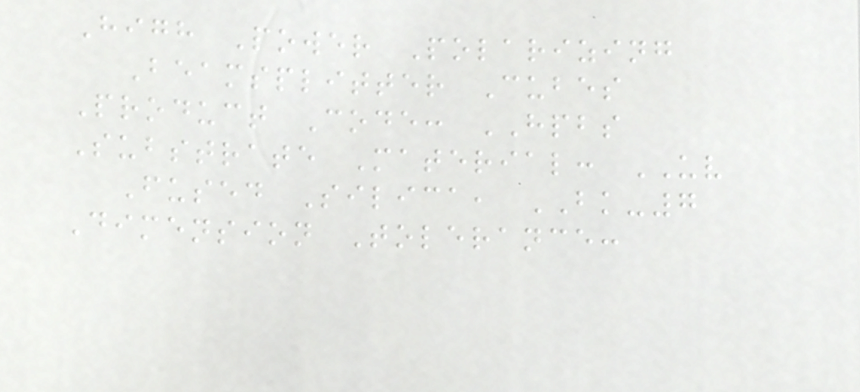High Power Polarizing
Beamsplitter Cubes
Product Code: HPBS
Substrate Material: UV
Fused Silica, BK-7
Dimension Tolerance:
